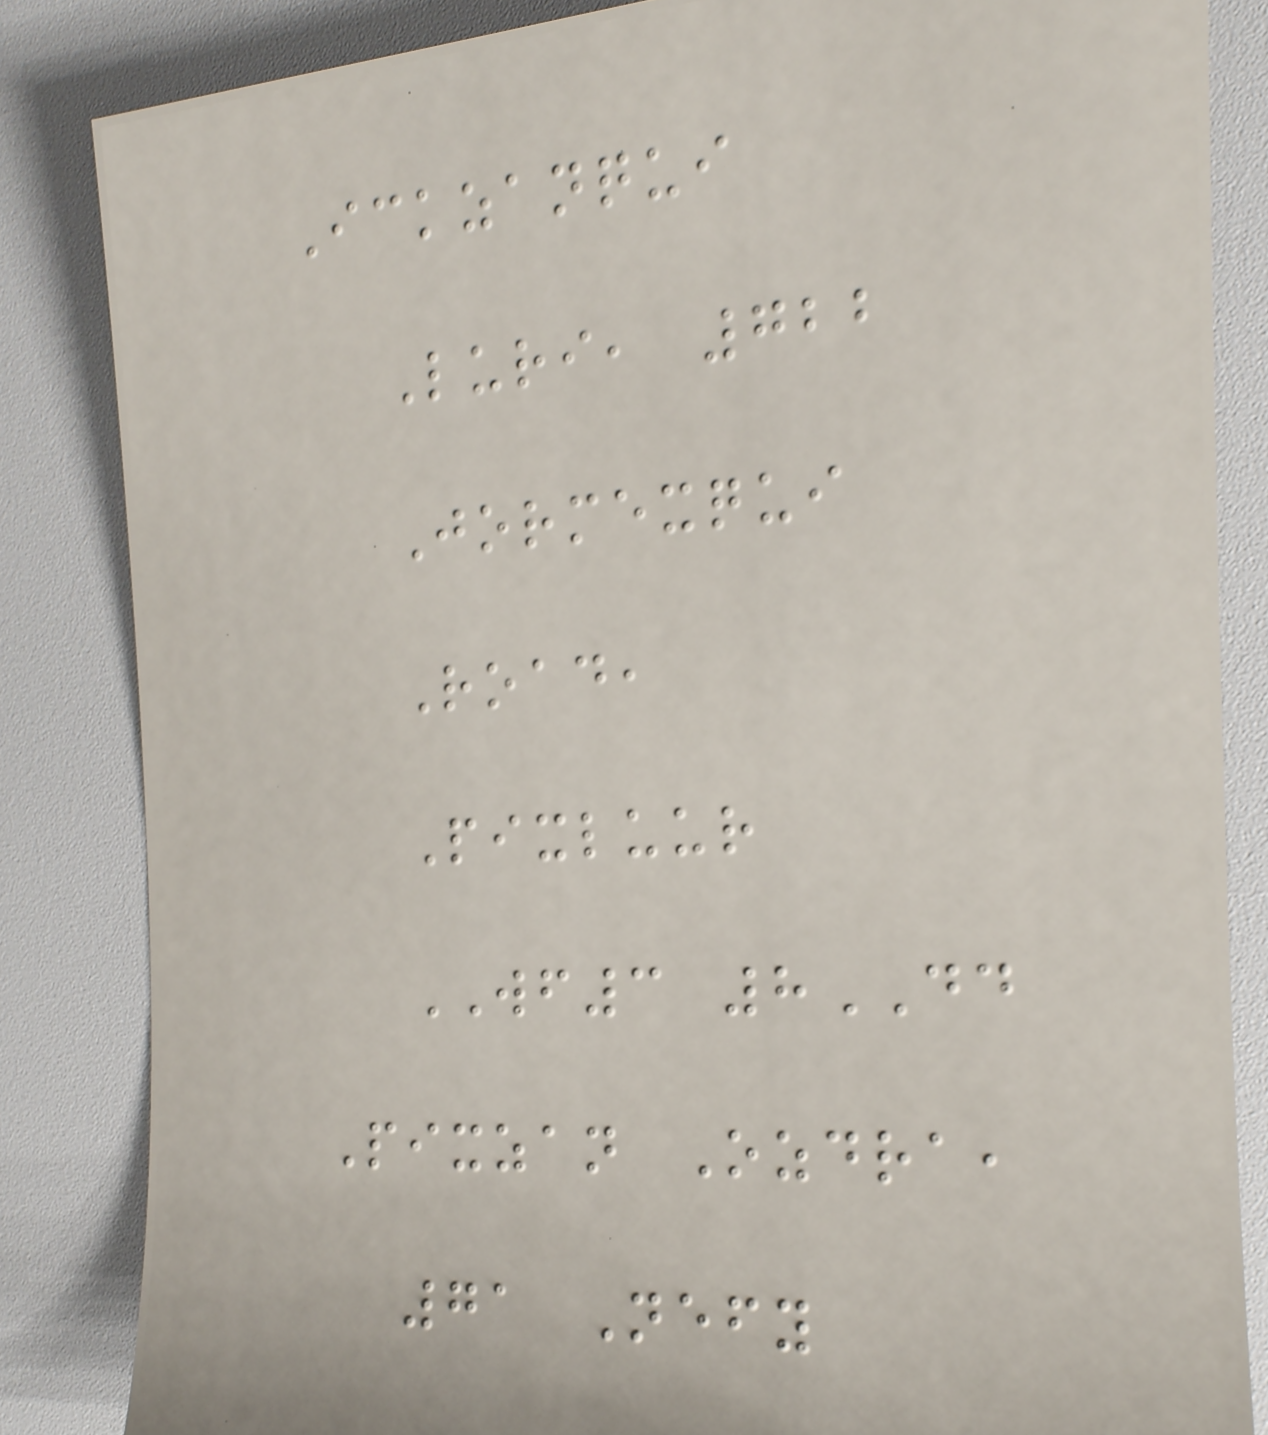Ickzanqui
Luri, 722
Jormexqui
Road,
Pixluur
WF3 8DD
Pixzan Ozdra,
71 Nefy
